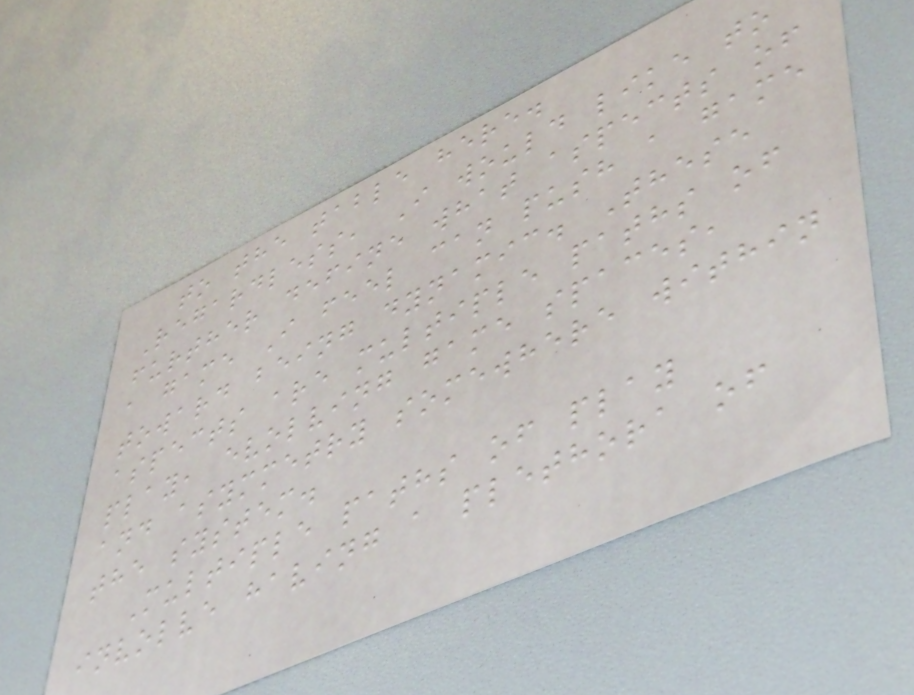to the table here.
Regardless, I would like to
further define what aspects of
a game I feel can push a game
toward being dynamic. These
aspects are multiple paths of
play, evolving game spaces,
and asymmetry somewhere within
the system.
Multiple paths of play
involve having a plethora of
